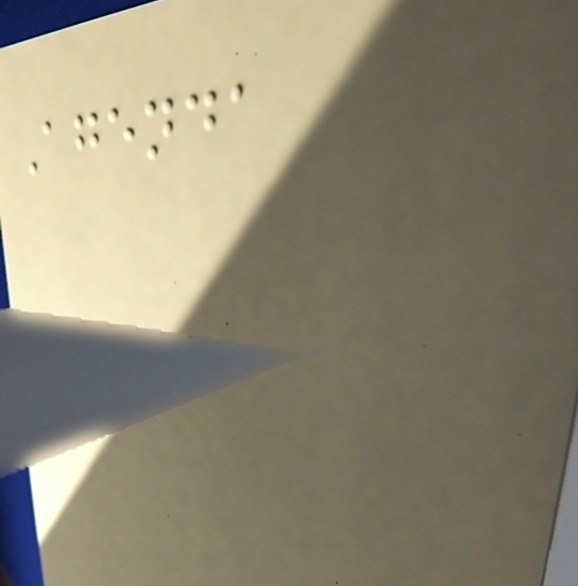Agenda
